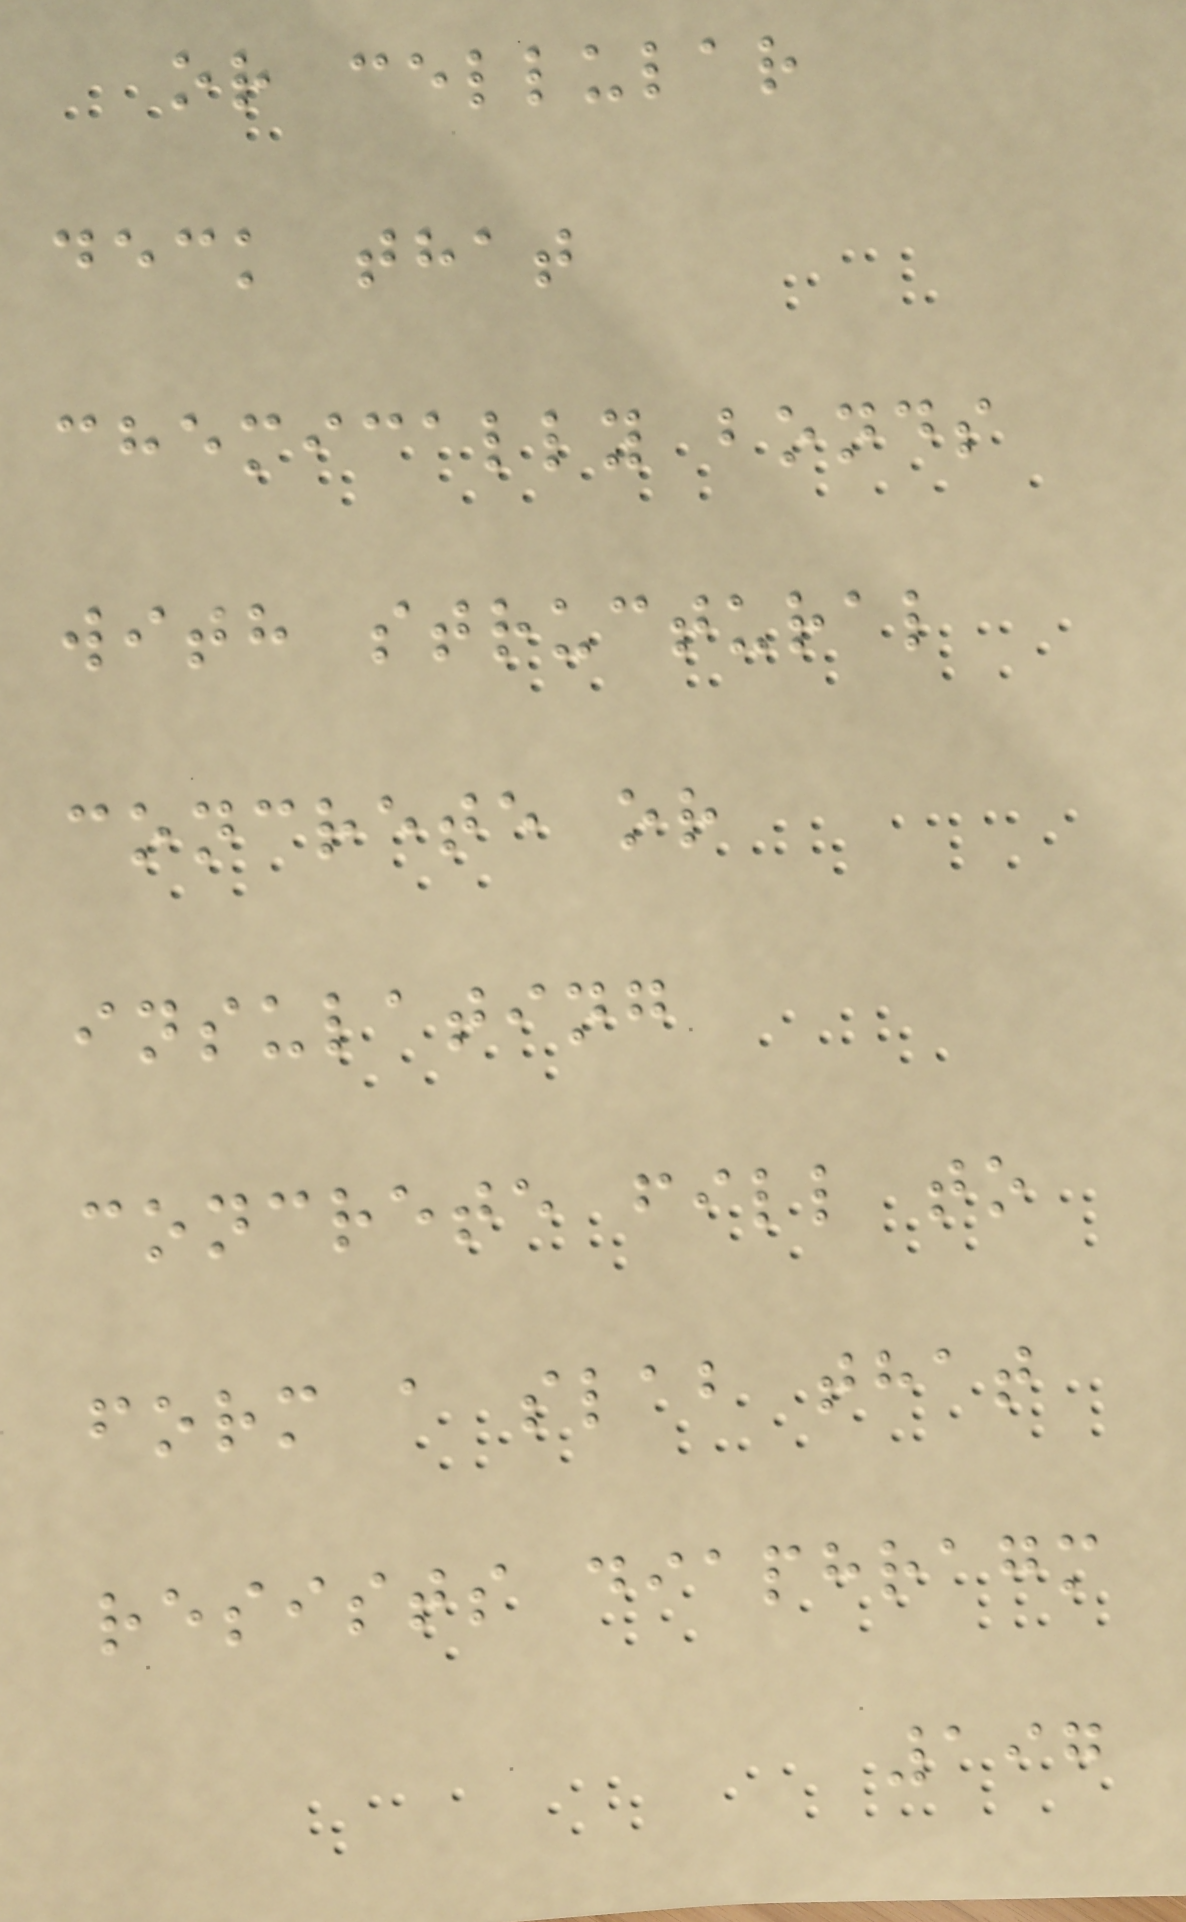or cellular
deck that
chemically bonds
with structural
concrete or
insulating
concrete fill to
form a slab that
resists diaphragm
197
